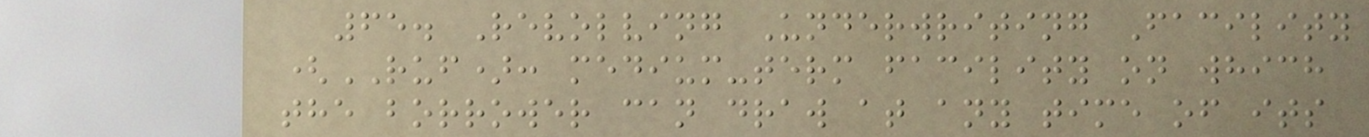65. Revolving Underwriting Facility
(RUF): medium-term facility on which
the borrower can draw at any time of its
